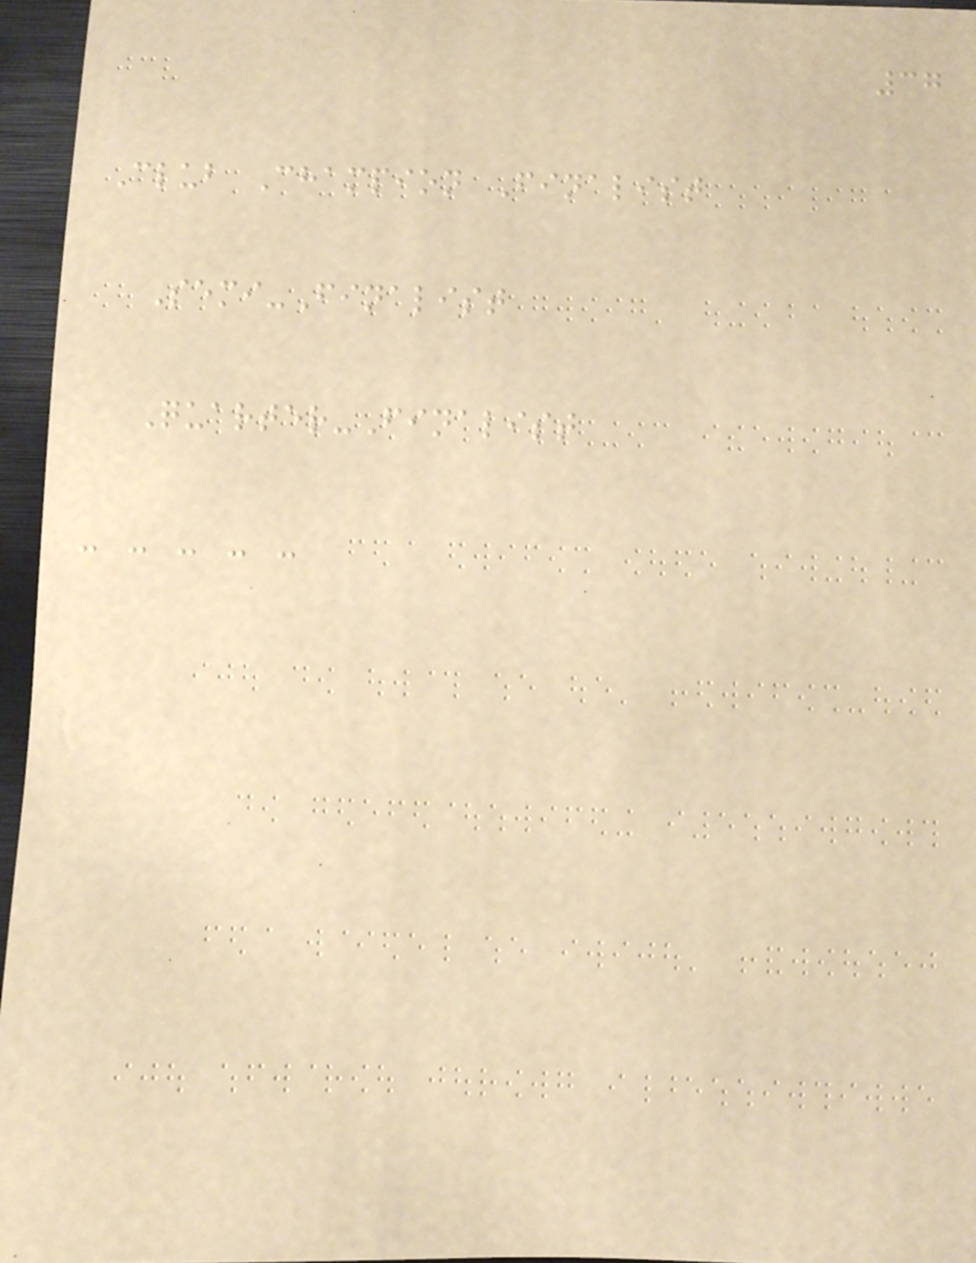37
Club Champion Finalist
Semi-Finalist
Quarter-Finalist
- - - - -
